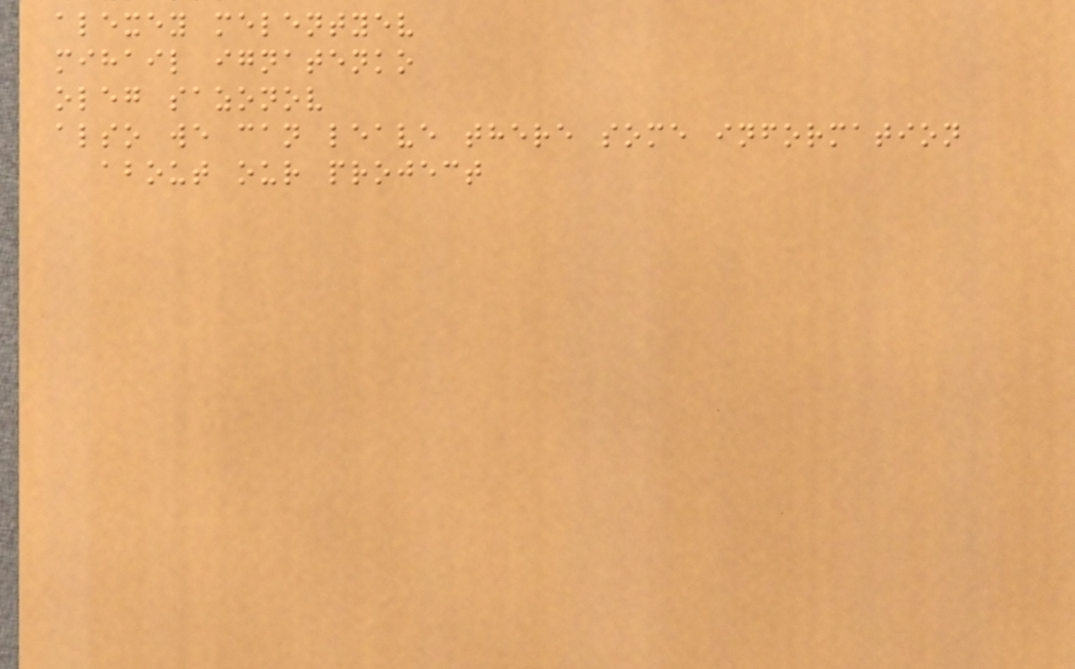alexey melentyev
mihail ignatenko
oleg sazonov
also we can leave there some information
about our project
